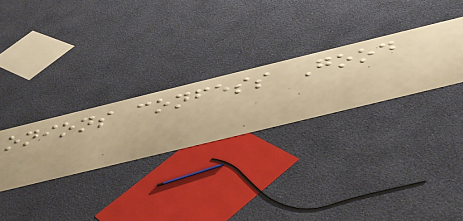onions confess Good
